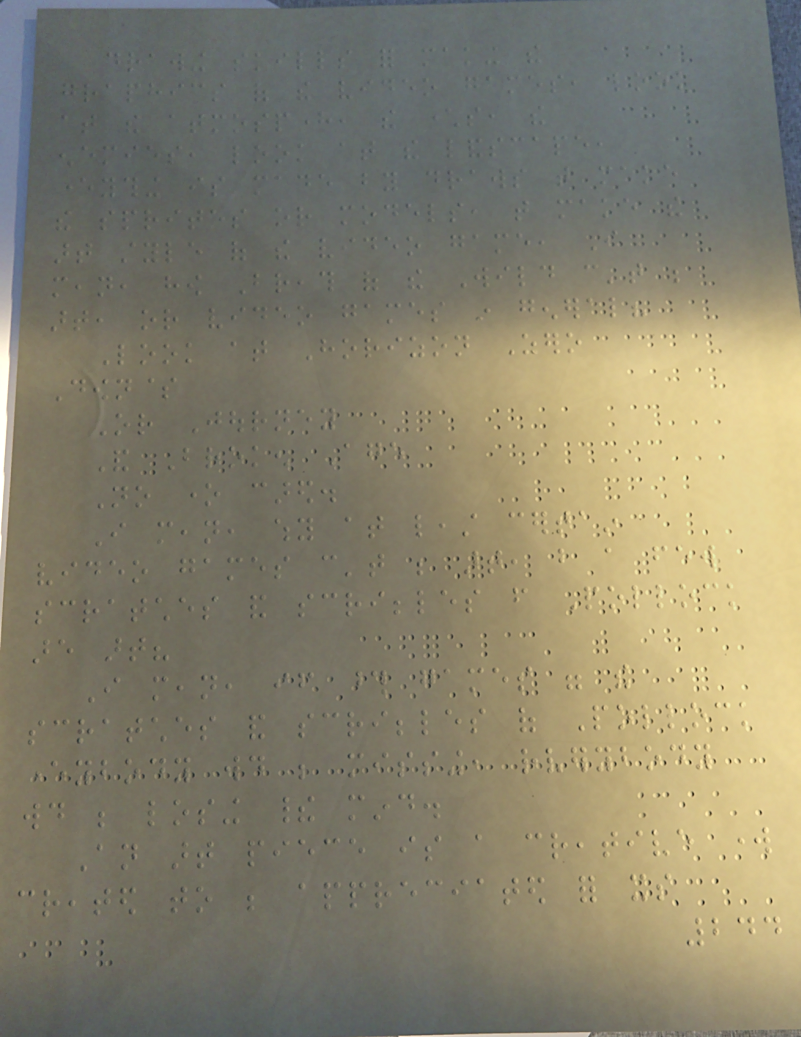drawing skills for making the
graphics of the video games, look
at the atmosphere, the characters, the
enemies, look at the landscape,
everything is made by draws that make
the sprites or models, that make the
art style of the video game, I
mean, how Breath of the Wild can't be
art, or video games in general?
Look at Horizon Zero
Down$
Or Journey
And Broken Age
No one cared.
I mean, why at least certain
video games can't be art, but a few
scratches and scribbles from Pollock
are art?
I mean, if those games were the
scratches and scribbles of Pollock
everybody would be missing, rverybody
would be losing their mind.
An art piece is a creative work
created to be appreciated for its
244
